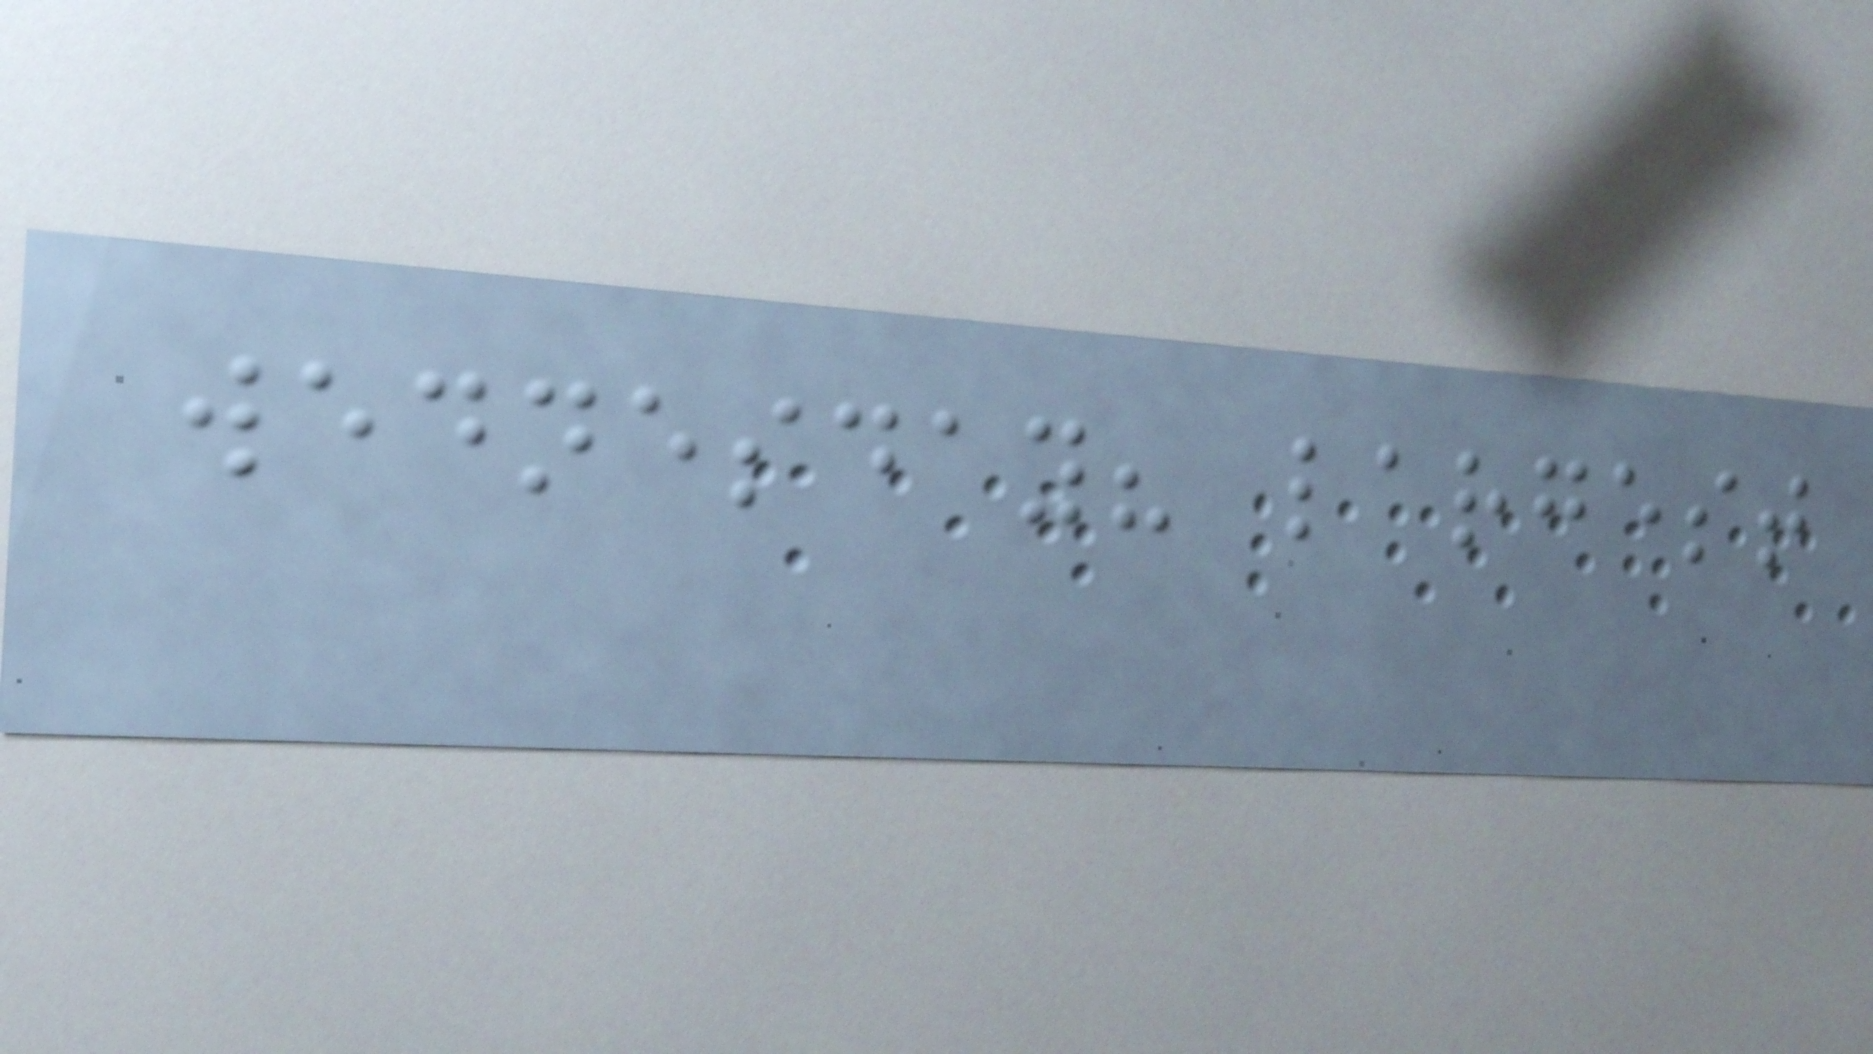wednesday? largest
